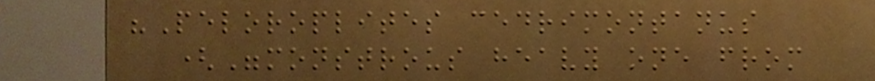"Peloroplites cedrimontanus
("monstrous heavy one from
